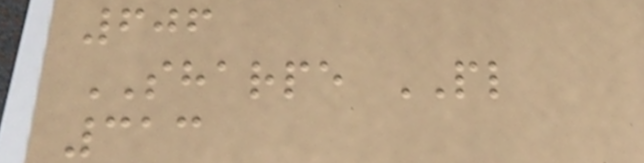606
SHARPE PL
313
